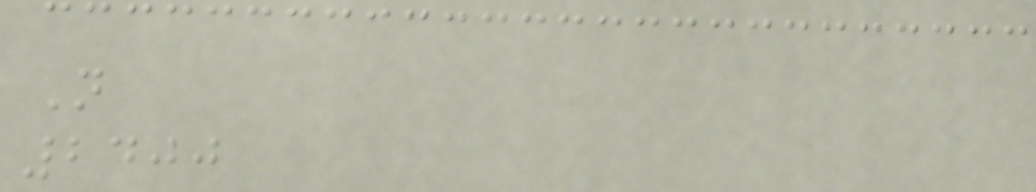N
2400
